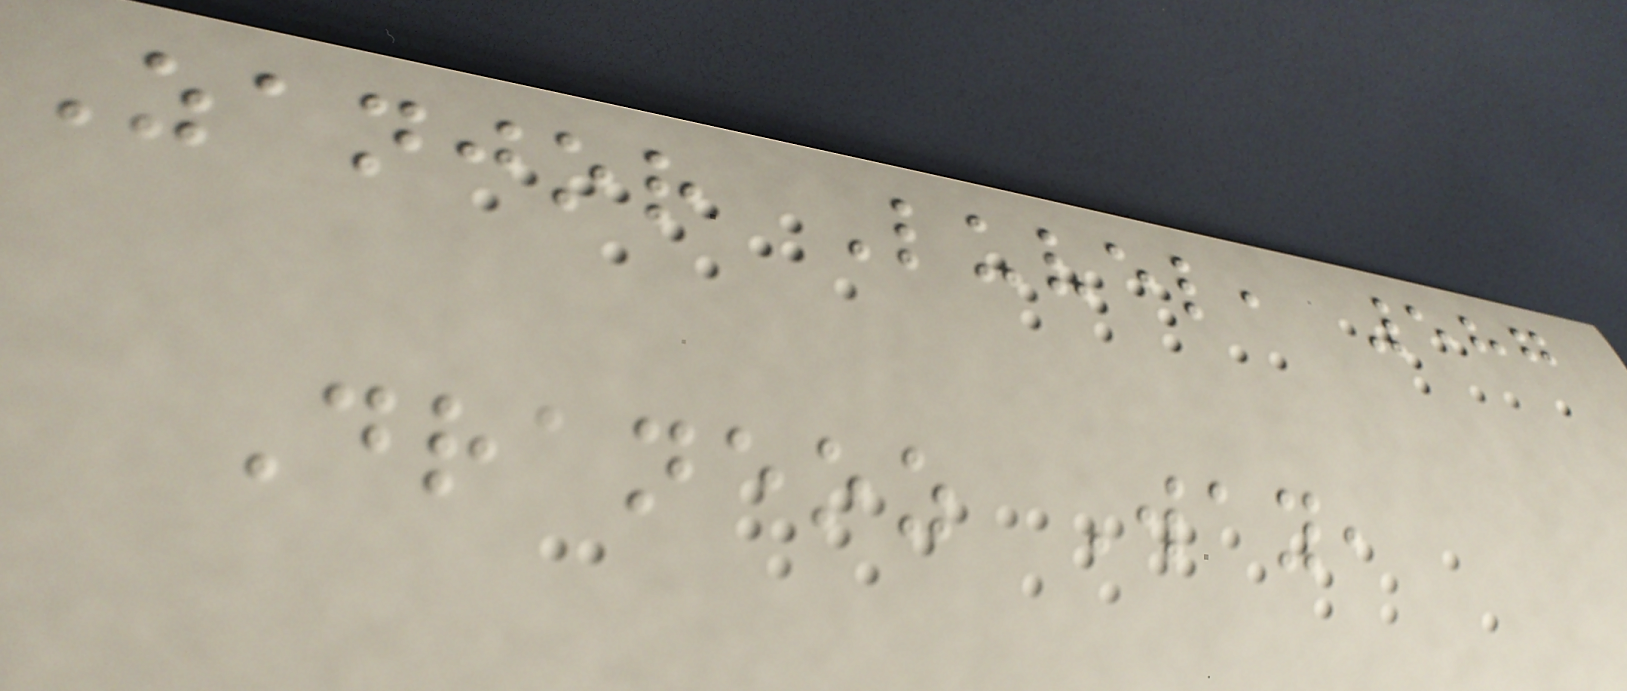Zanjor Luvel, 587
Draneoz Way,
